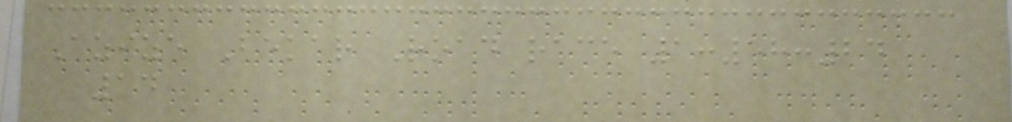Azize Bekar Road race 1:58:24
14
